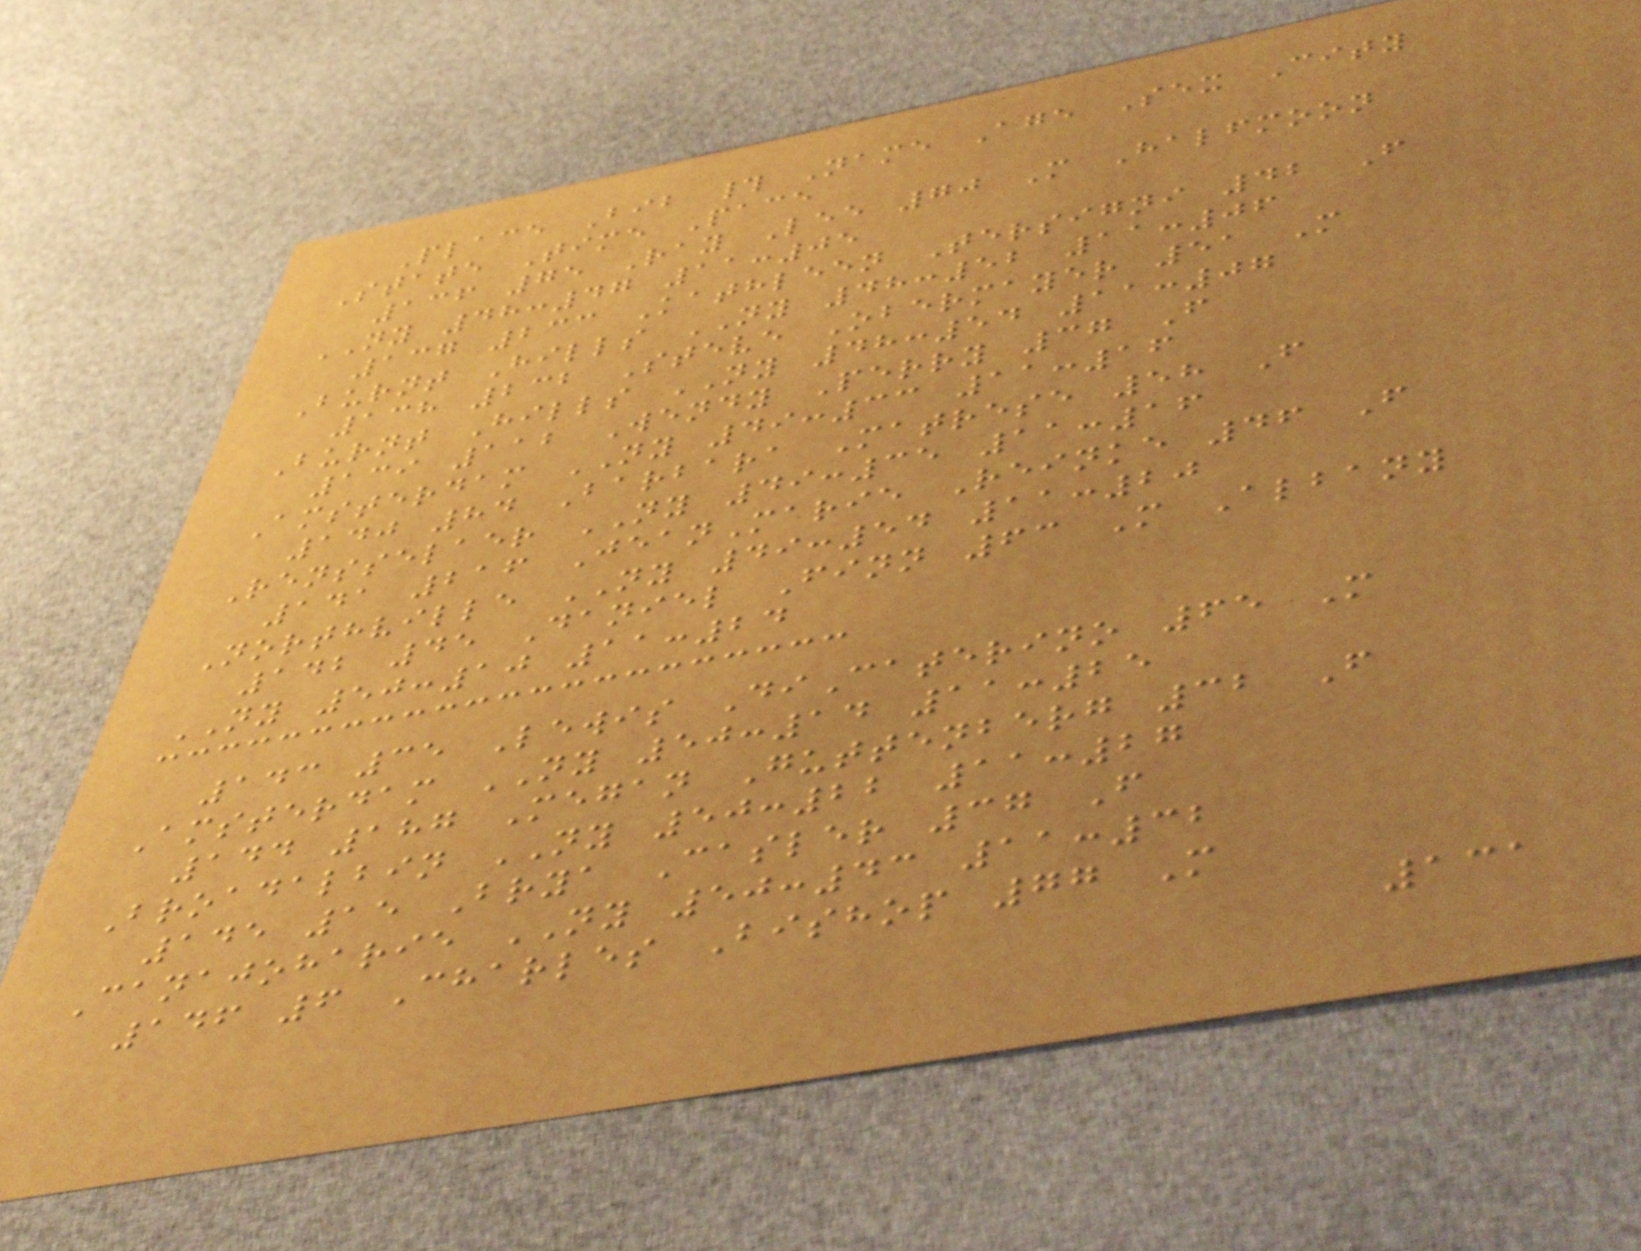Place Bib # Name Age Sex City
State Time Pace
136 75 Ray Lee 70 M Halfmoon
NY 48:47 11:05
137 233 Kathleen Tersigni 42 F
Burnt Hills NY 48:52 11:06
138 232 Steve Obermayer 51 M
Burnt Hills NY 48:54 11:07
139 112 Wendy Perry 37 F
Amsterdam NY 49:33 11:16
140 84 Barbara Matrese 58 F
Rensselaer NY 49:35 11:16
141 216 JeanMarie Reinke 46 F
Northville NY 49:54 11:20
142 45 Daniel Finn 63 M Albany
NY 50:10 11:24
143 35 Lewis DiCaterino 65 M
Amsterdam NY 50:14 11:25
144 187 Megan Guttenberg 32 F
Broadalbin NY 50:22 11:27
145 15 Brya Casler 37 F
Canajoharie NY 50:43 11:32
146 6 Charles Bishop 77 M
131
